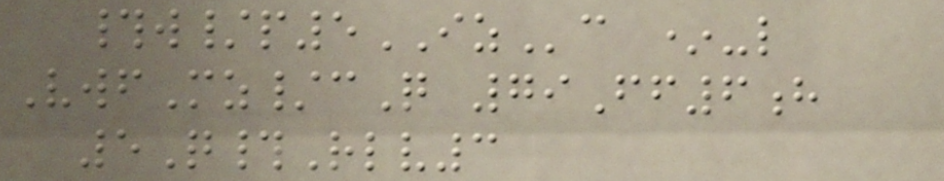#w/p5IZc *-l
VwfMz/cQ 79Ff6h
5Q#Rlv3
